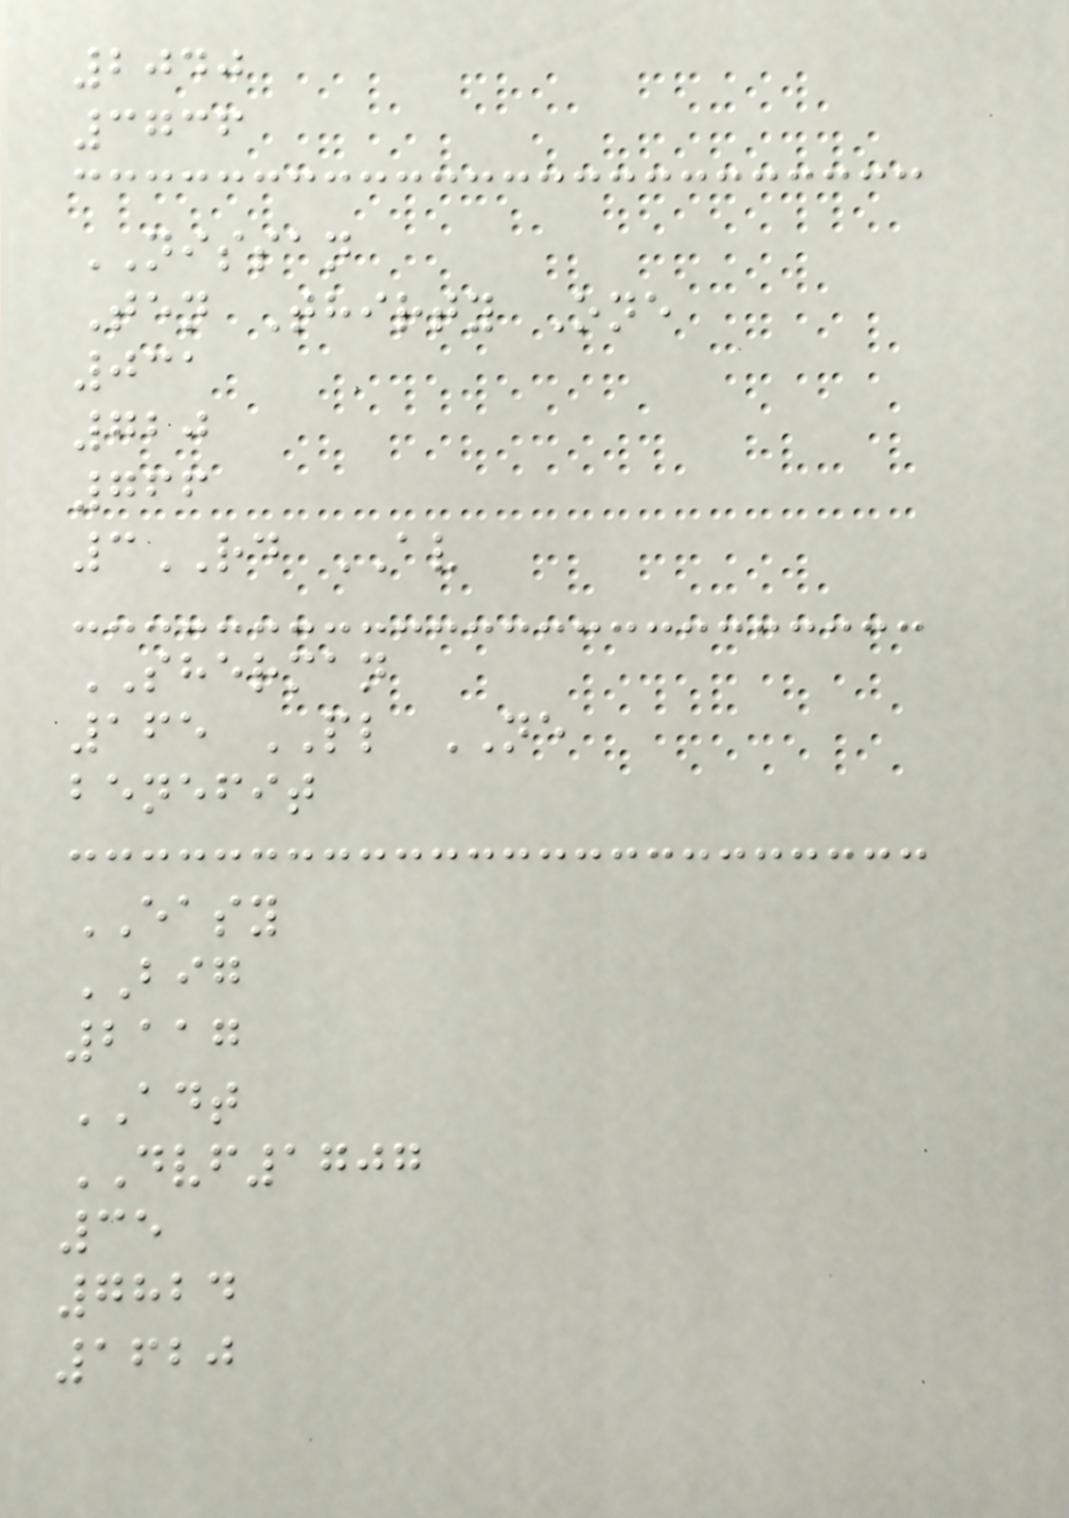2040
3736
NISSAN
Ten Thirty One
031
720
766
3RD AV
SHERMAN
165 PL NE
benefit
EASY
BIG
2117
ADT
DVF1707
35
7824
1620
